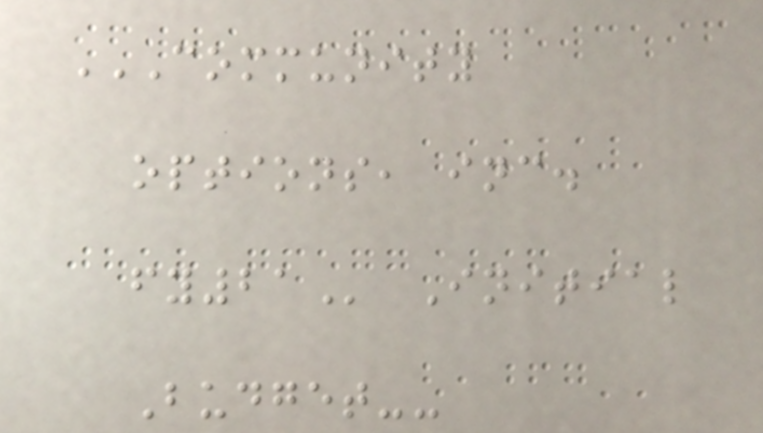COMMUNITY
OPTIONS, INC.
FY21 Initial
Budget--
